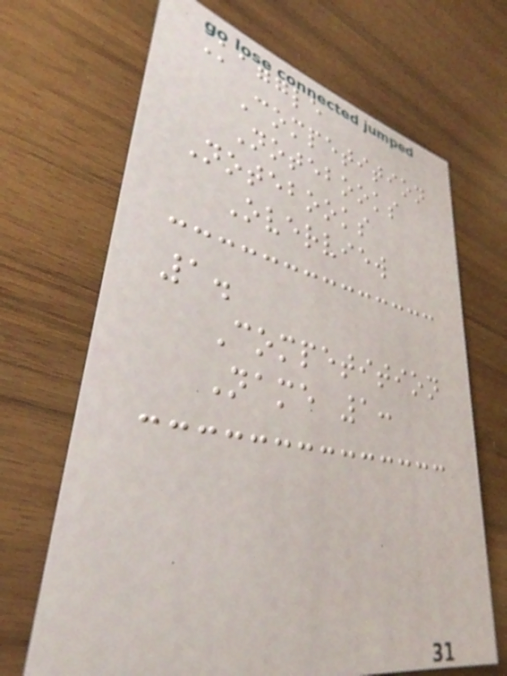Kaggle
Competition
Notebooks
Notebooks
Overview
1.
Competition
Name 1:
